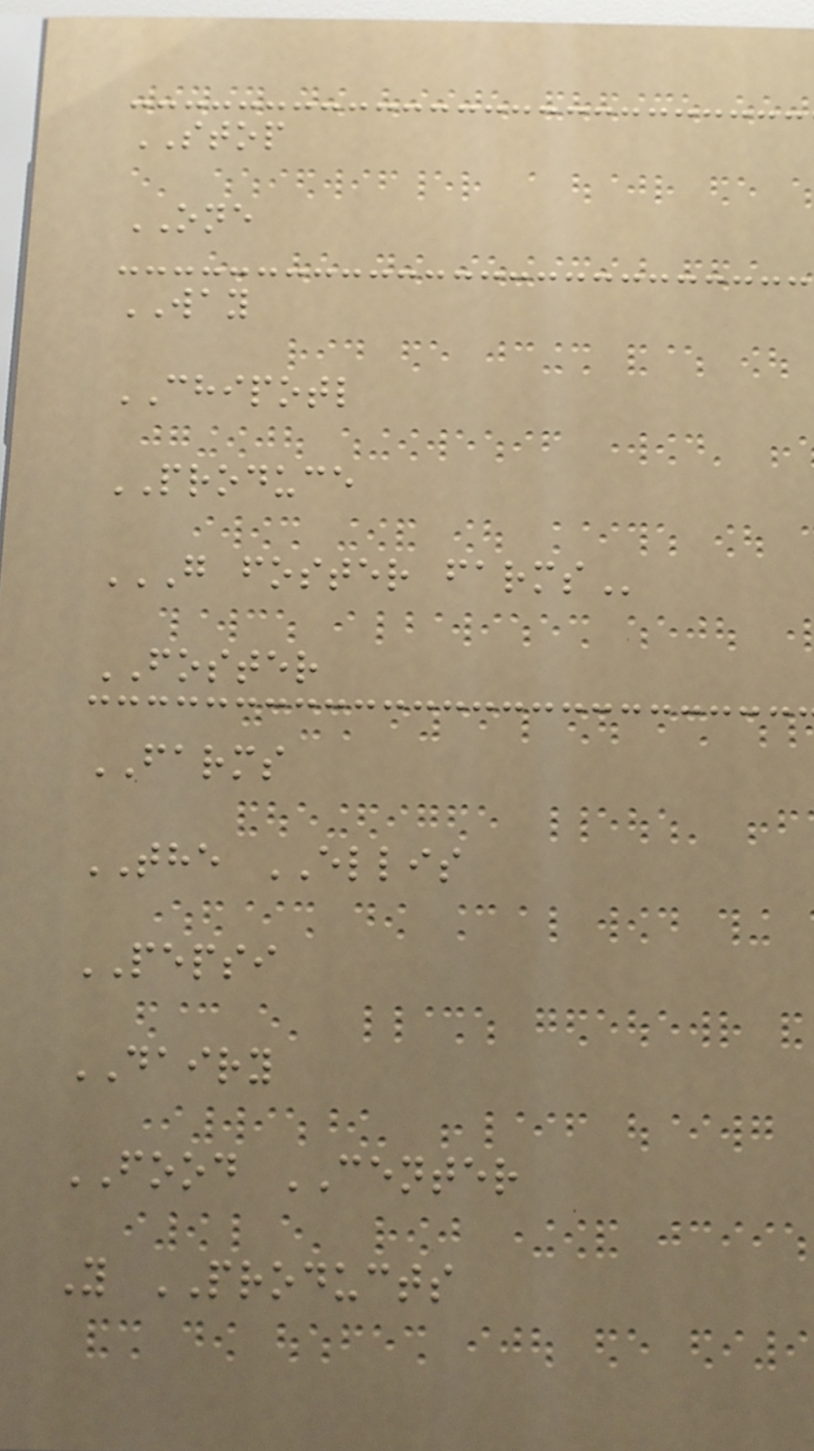STOP
ONE
WAY
CHIPOTL
PRODUCE
G FOSTER FARMS
FOSTER
FARMS
THE ELLIS
PEPSI
DAIRY
FOOD CENTER
Y PRODUCTS
